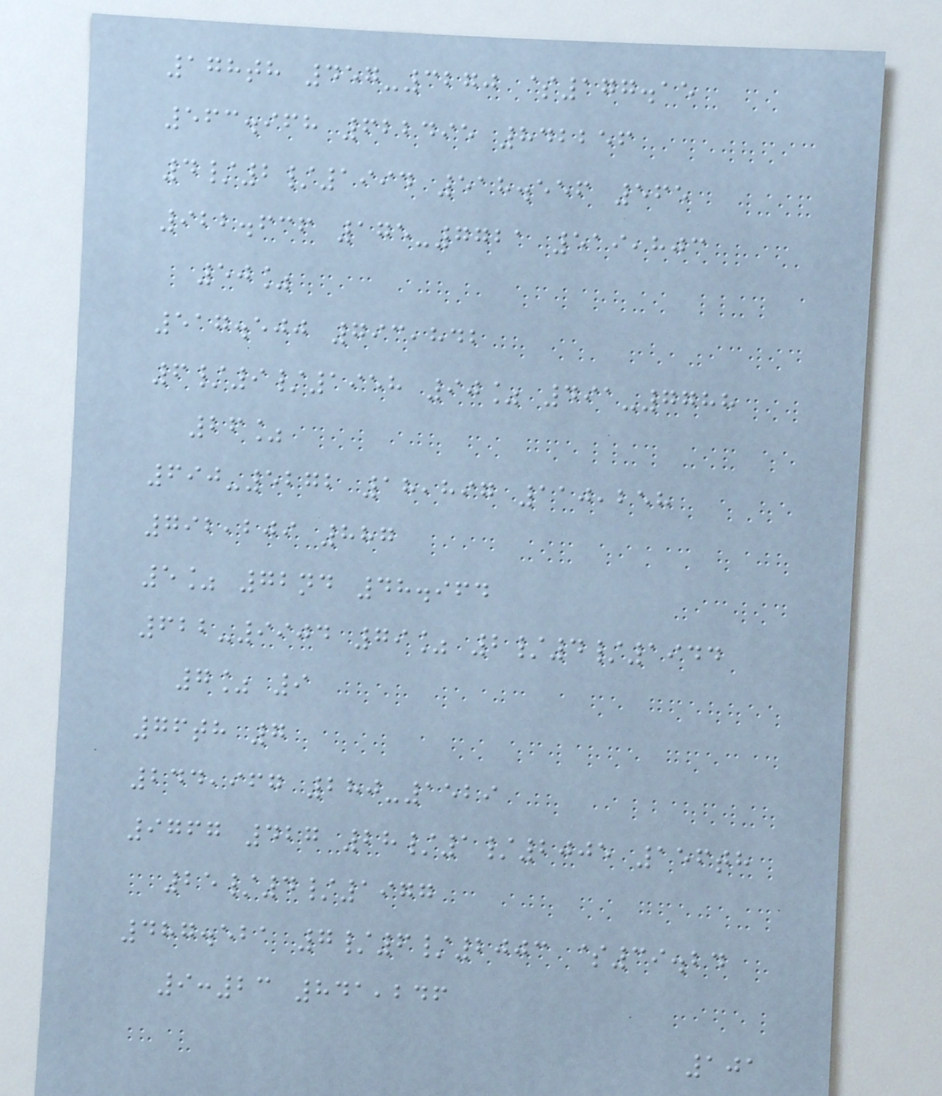178th 457-3270 $177.15
563.968 622495 842256
4/2/1994 518.556 565
922.636 175-7721 519,803
50%
517.500 793,842
6/9/1958 90% 491-7788
26%
690-5272 18,897 110,258
792,209 887
5% 72nd 48.964
622-9904 79% 2/4/1944
7% 9
76th 7
244,967 280-1529
9767 427 28/1/2005 156th
25/4/1977
487.521 7/6/2003 $39.24
9:23 841,246
101
